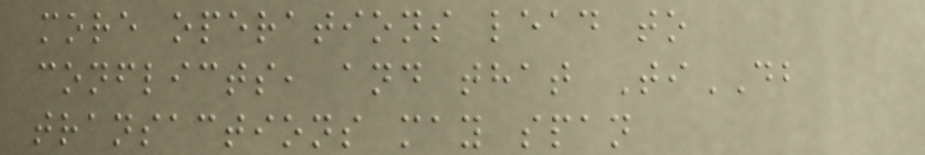more operations lead to
conflicts, and that TiDB
transactions may span
